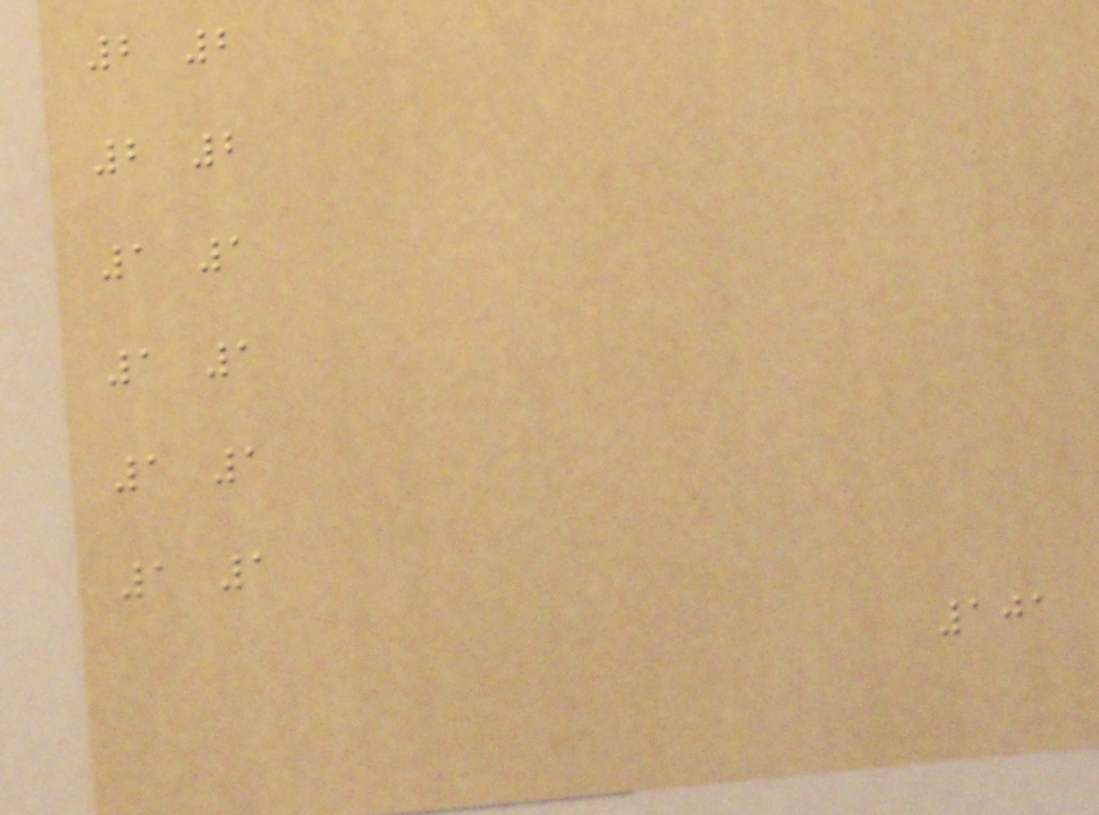2 2
2 2
1 1
1 1
1 1
1 1
101
